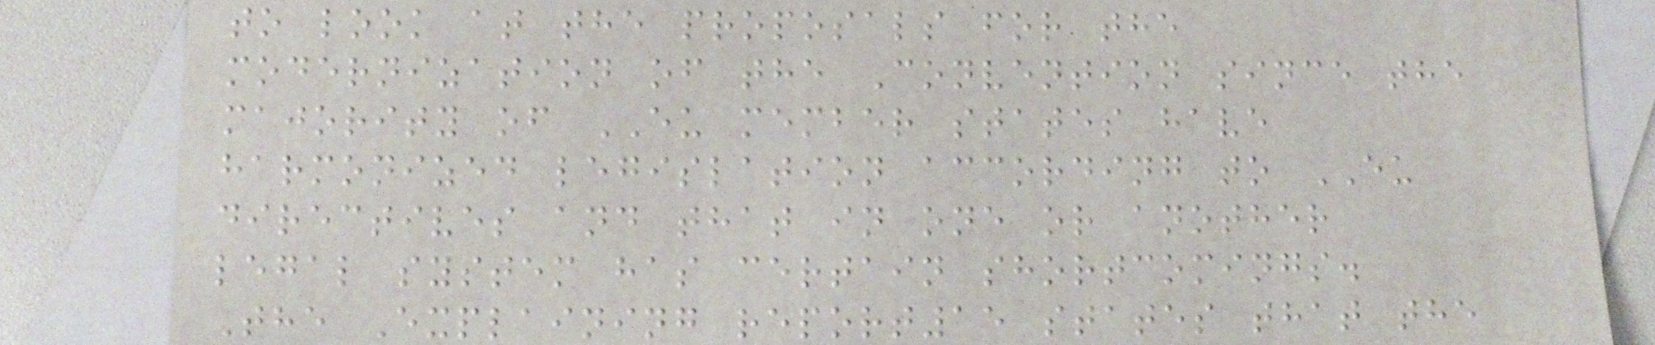to look at the proposals for the
modernization of the Convention since the
majority of EU member states have
harmonized legislation according to EU
directives and that in one or another
legal system has certain shortcomings.
The Explaining report15 states that the
